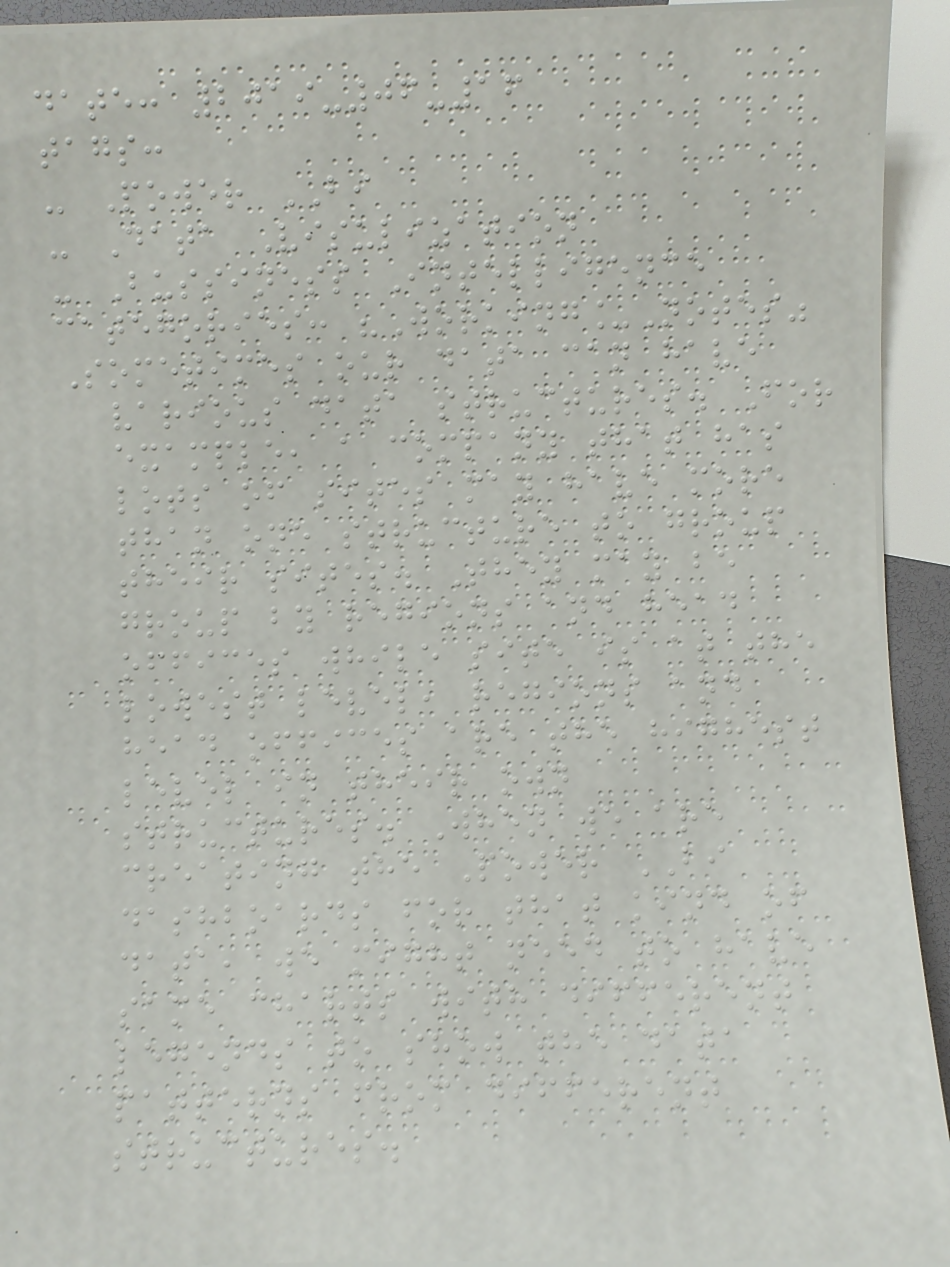date: 2019-06-16
tags:
- Power BI
- Data Visulization
- Bussiness Intelligence
categories: "Working_Notes"
Sometimes our data can have
various data structures. For
example, a company that has
lots of sites may have more
than one structure to group
their sites. They may be
group by regions and head
offices while site is at the
lowest level, regions and
head offices are the highest
level in their own
structures. When we are
creating the Power BI
dashboards for that kind of
data, we might need to have
same charts with different
legends to show the data
patterns from different
structures.
